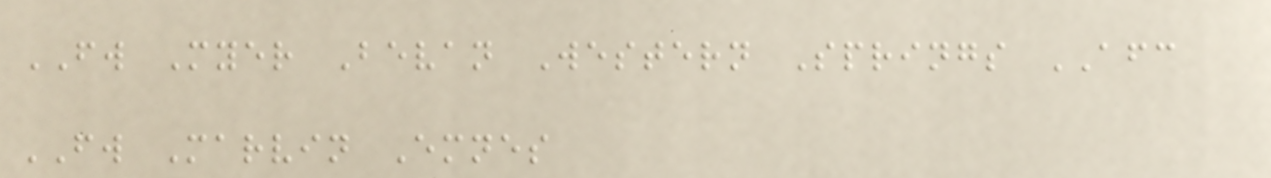FW Myer Bevan Western Springs AFC
FW Marvin Emnes
